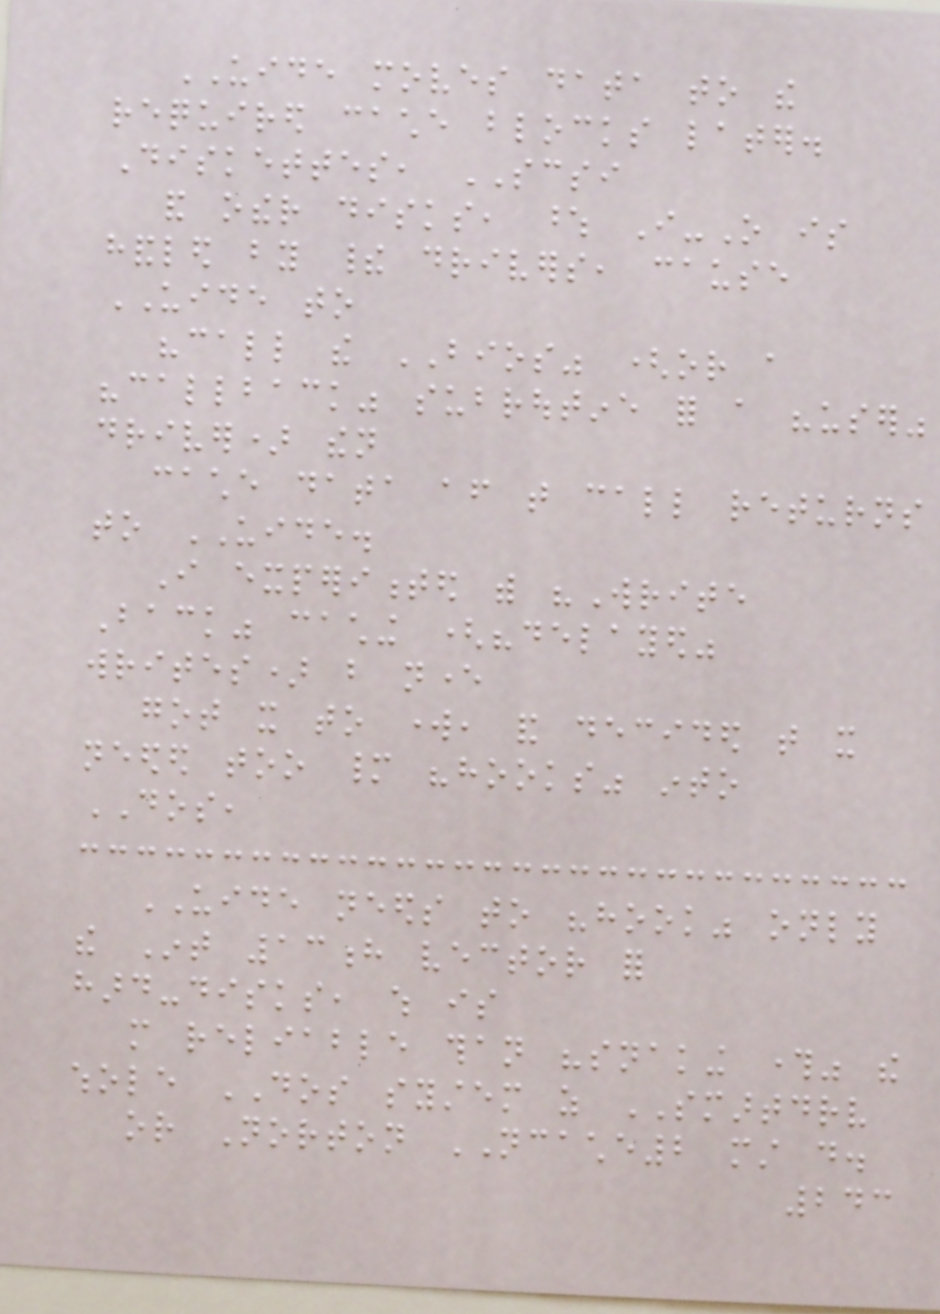UIDE moves data to the
required cache blocks later.
Diskettes, SCSI
and other disks, whose I-O is
handled by their drivers, cause
UIDE to
"call the BIOS" (or a
"callback" subroutine for a "user"
driver) then
cache data after that call returns
to UIDE.
I experimented with "Write
Back" caching ("delayed"
writes) but never
got it to work, and decided that it
needed too many "hooks" into
DOS,
UIDE needs to "hook" only
the Int 13h vector for
hard-disks, which is
more reliable than "snaking through" the
whole DOS system as SMARTDRV
or Norton NCACHE2 must do.
243
